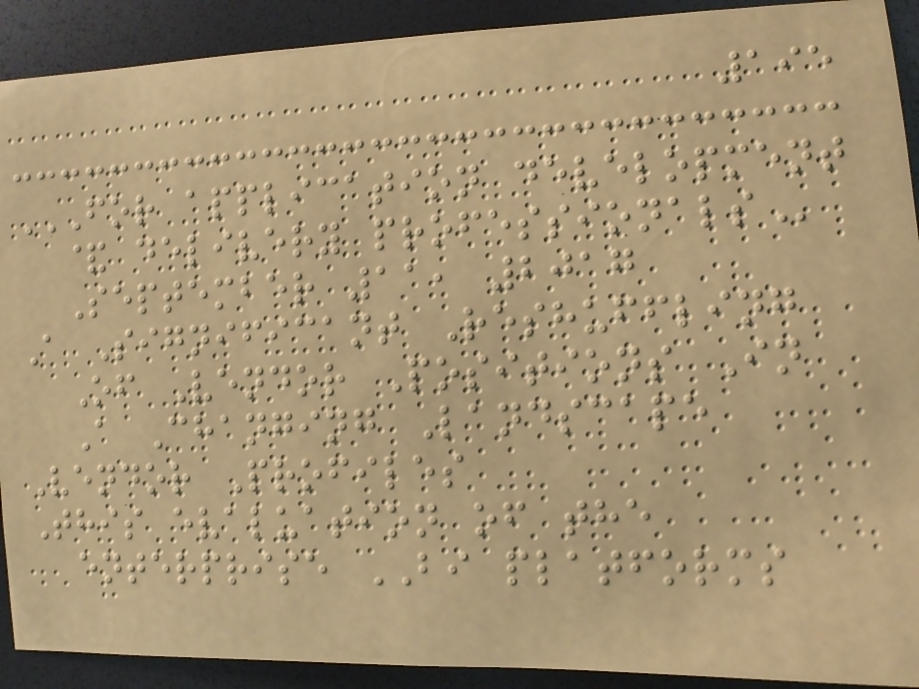195
FOR APPLICATION DEVELOPMENT
& DELIVERY PROFESSIONALS
September 11, 2017
A Significant Reshuffling
Of Vendor Positions In
A Changing Landscape
Vendor Profiles
This evaluation of the
enterprise BI platforms
